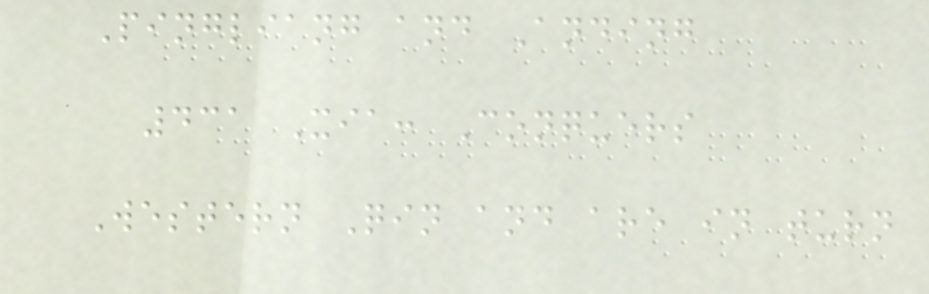Pingliang and Anding
431 Xia: Conquers
Western Qin and are in turn
